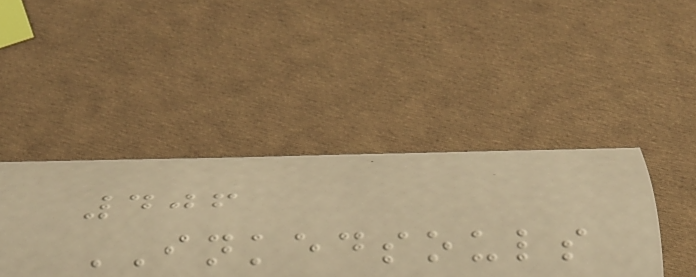406
INKEDSOULS
